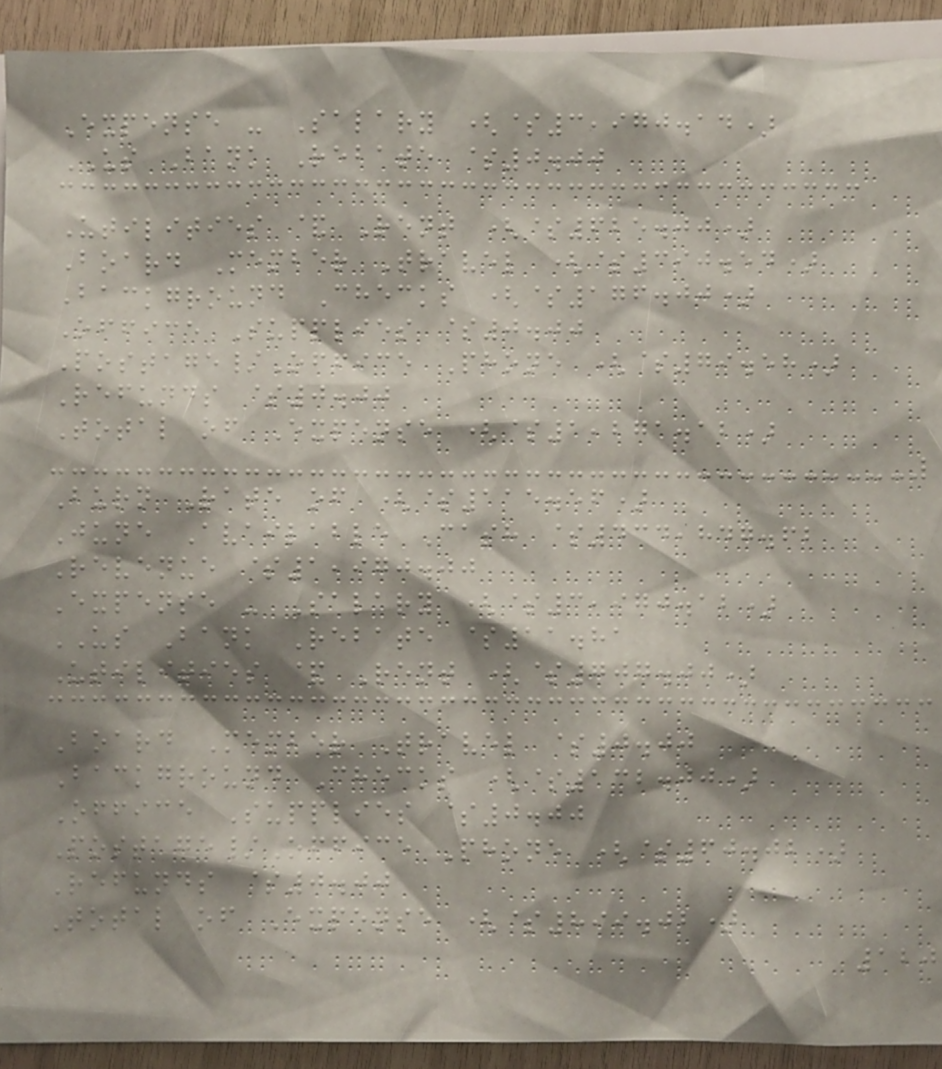Expense - Salary ($3,970.14)
US Bank Rebate $0.00
Utilities & Rent ($625.00)
Board Member Travel ($390.54)
Background Checks ($176.00)
Office Supplies $0.00
Postage/Office Phone ($79.58)
Refunds $0.00
Total of Expense ($1,271.12)
Burn Rate of ($115.56)
June Available Cash $434,847.62
Revenue $1,970.00
Expense - Salary ($3,970.12)
US Bank Rebate $11.81
Utilities & Rent ($707.00)
Board Member Travel $0.00
Background Checks ($132.00)
Office Supplies $0.00
Postage/Office Phone ($60.02)
Refunds $0.00
Total of Expense ($899.02)
120
